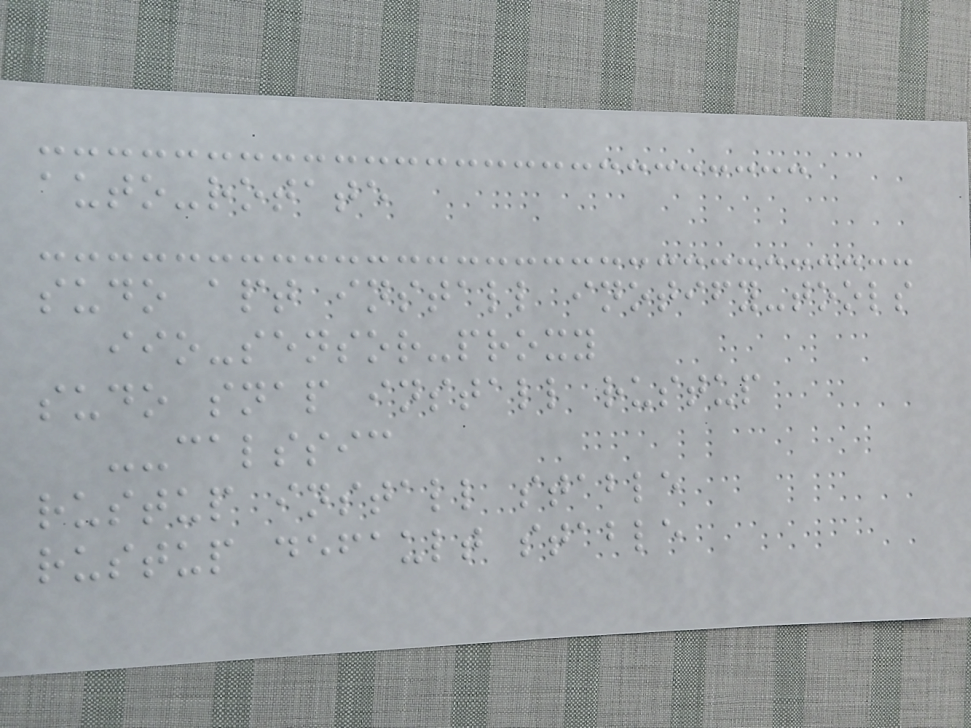auto-rotate
sudo apt install inotify-tools
iio-sensor-proxy
sudo snap install rustup
--calssic
rustup install stable
rustup default stable
